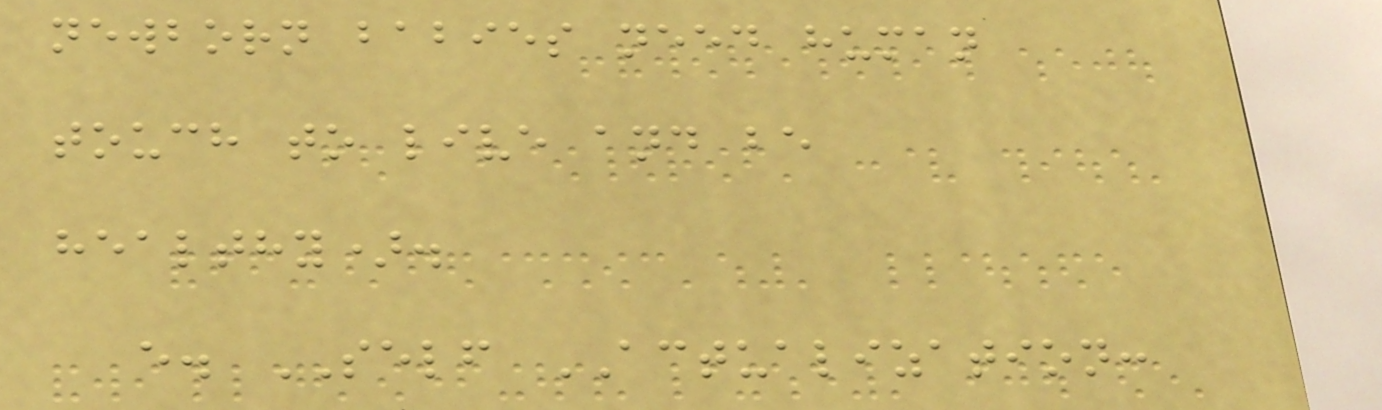newborn babies need human
touch to live and be
healthy).
e. SELF ACTUALIZATION:
